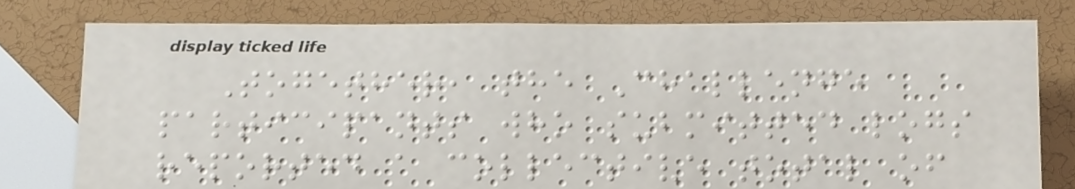Together, the Challenge
participants who submitted logs
reported a collective total of
